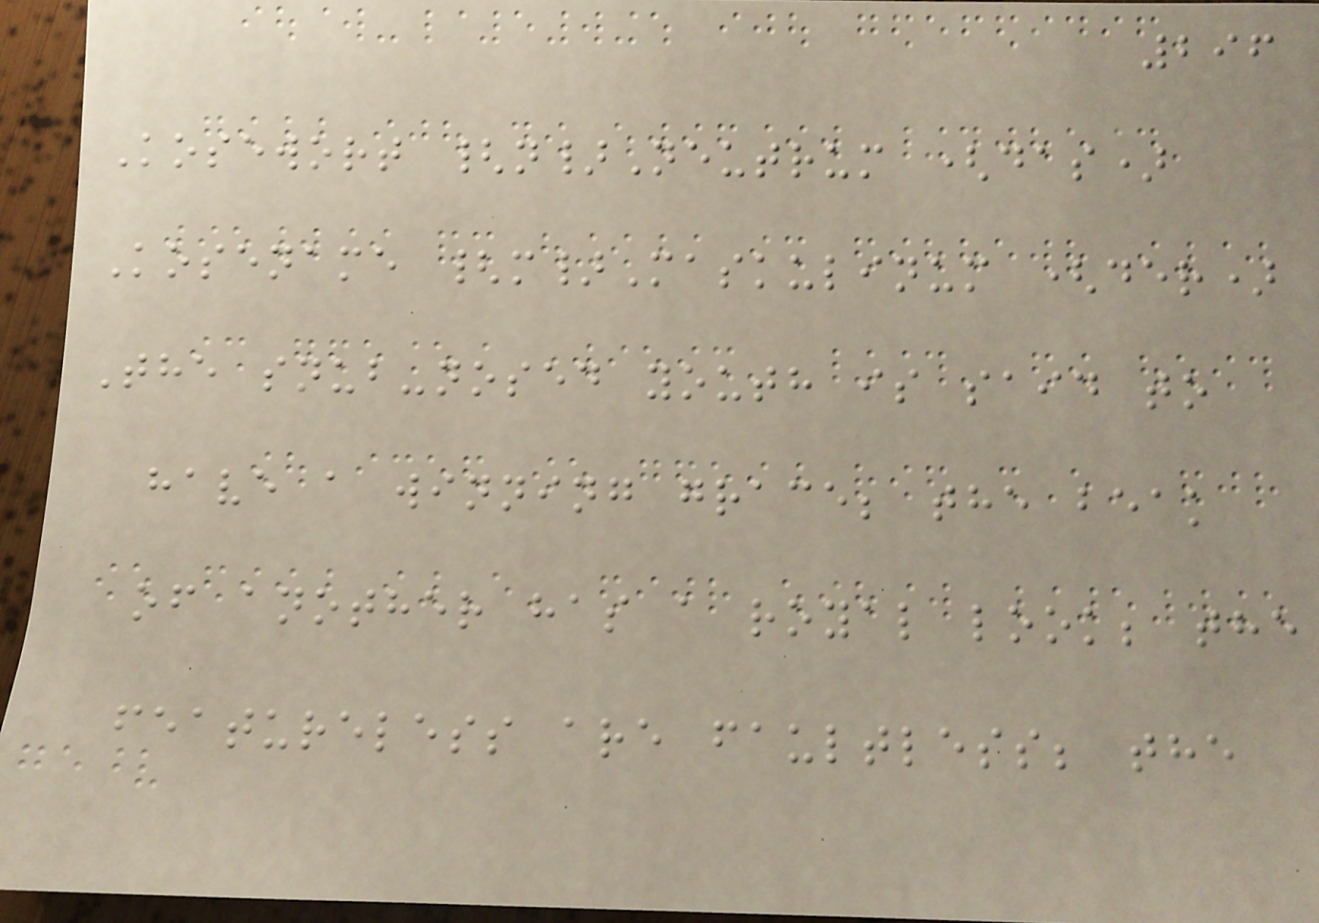296
Kosewort {n}Neutrum (das)
Kosename {m}Maskulinum (der)
The snub-nosed youth is said to
have a winning grace; the beak
of another has a royal look; the
featureless are faultless; the
